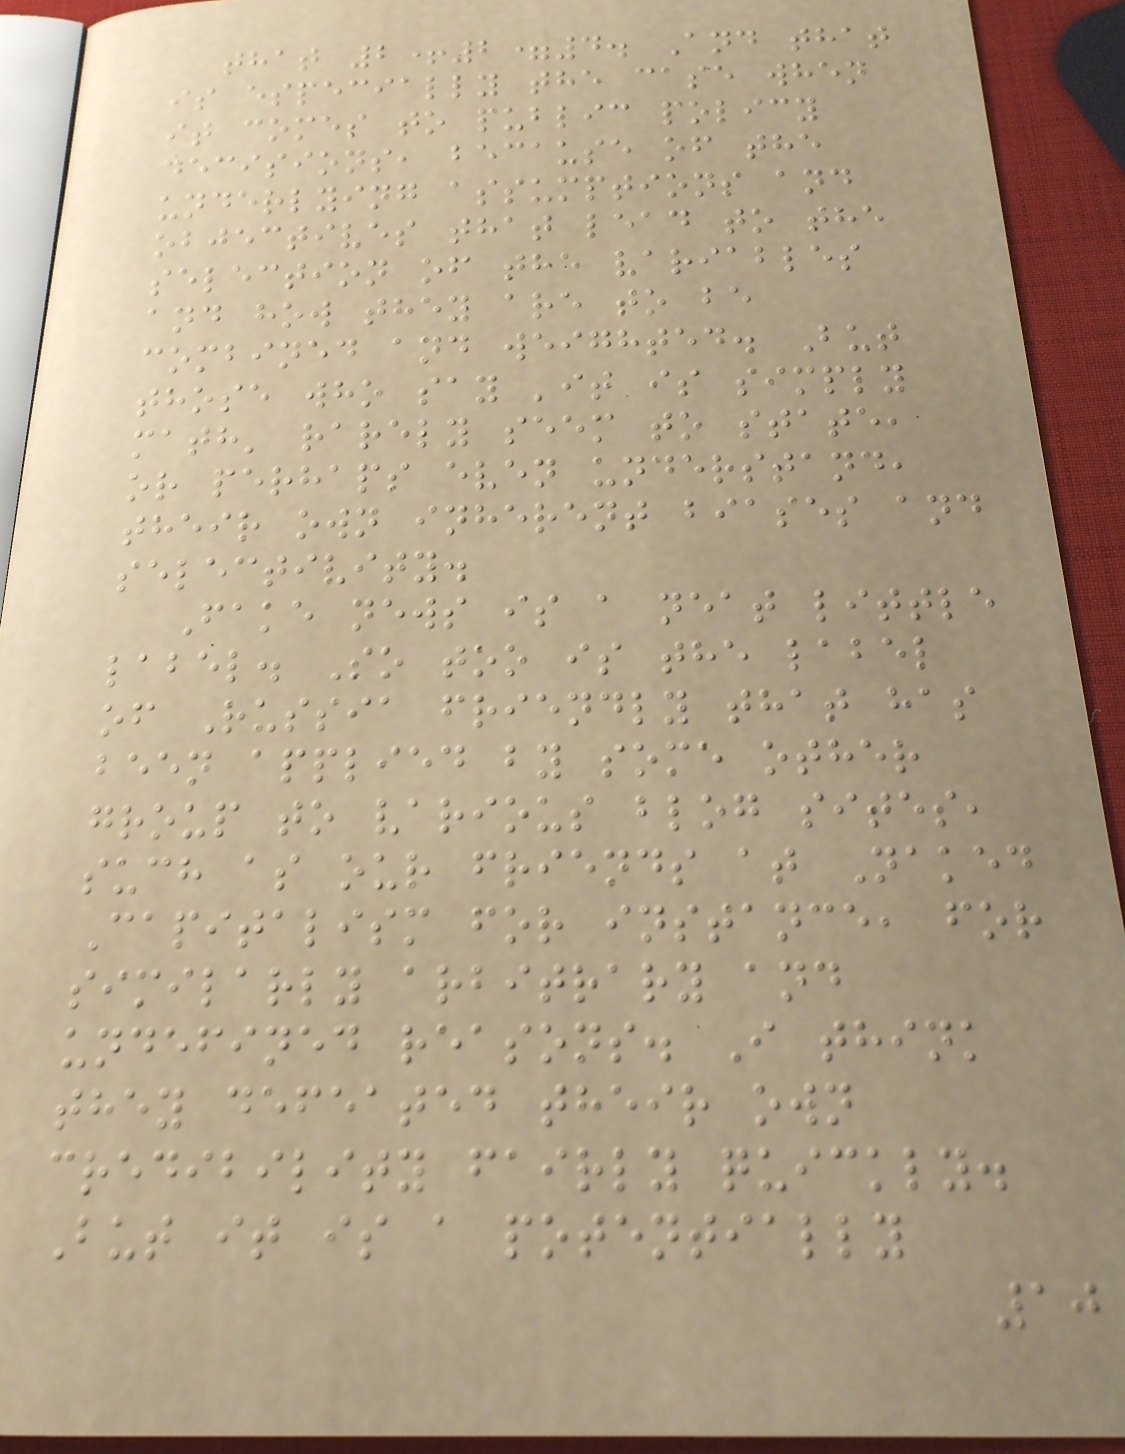that 2+2=4. And that
is especially the case when
it comes to public policy
decisions, because of the
underlying assumptions and
objectives that lead to the
selection of the variables
and how they are to be
combined and weighted. But
those who say 'it is simply
math' rarely seem to state,
or perhaps even understand,
their own inherent biases and
selectivity.
Fake news is a neat little
label. So too is the label
of Russia friendly that has
been applied by some other
group to various blog sites,
such as our friends at Naked
Capitalism for instance, for
similarly arbitrary and
undefined reasons. I think
they defeated their own
credibility fairly quickly.
But it is a potentially
10
